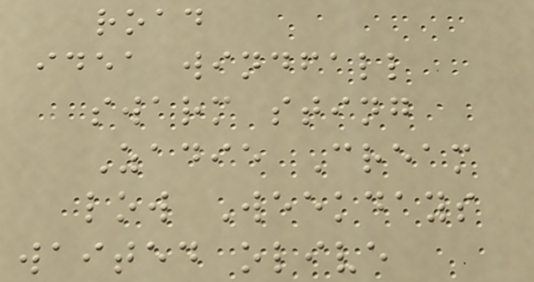road
idea windfall
swarm sting
Zadie Cream
low Weekdays
waited olive
